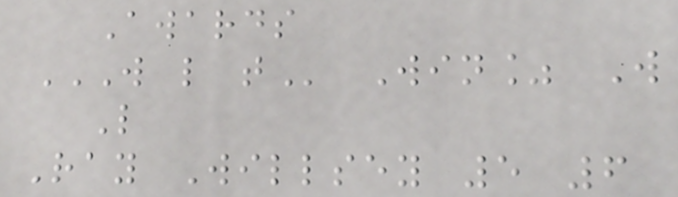Awards
W L T Win% W
L
Ray Willsey 5 6
